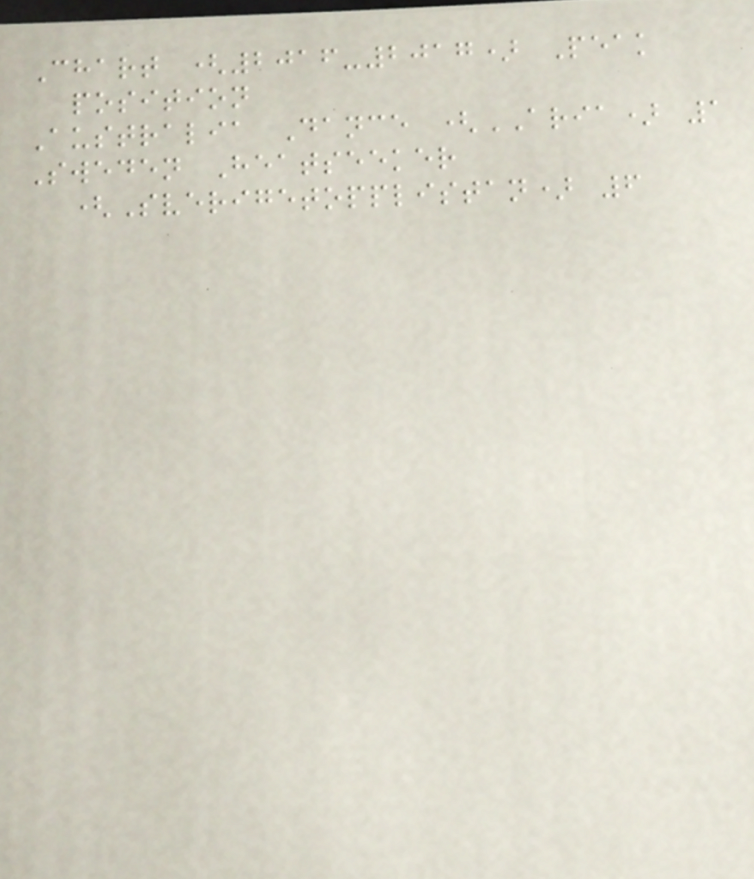Chart (2016-2017) Peak
position
Australia Dance (ARIA) 1
Sweden Heatseeker
(Sverigetopplistan) 6
